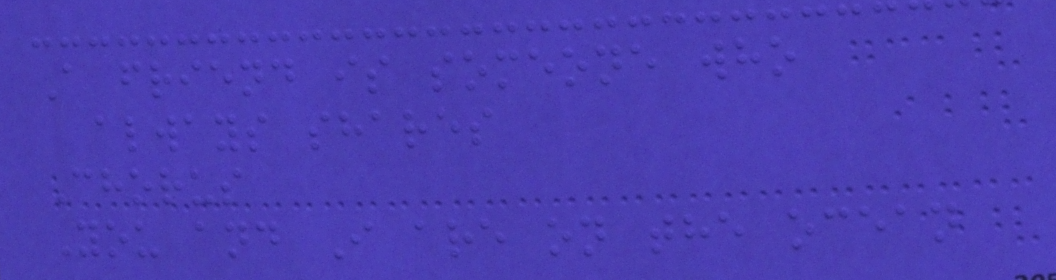A friend is someone who
always shares
Chorus
You and I are on the ocean
